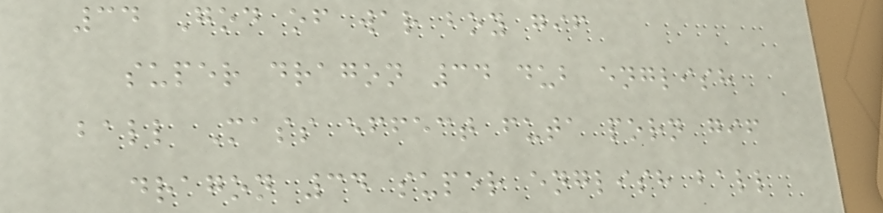34 God of war boy gif
super dragon 34 dub english
ball Mass effect futa porn gif
dragon 34 super english ball
